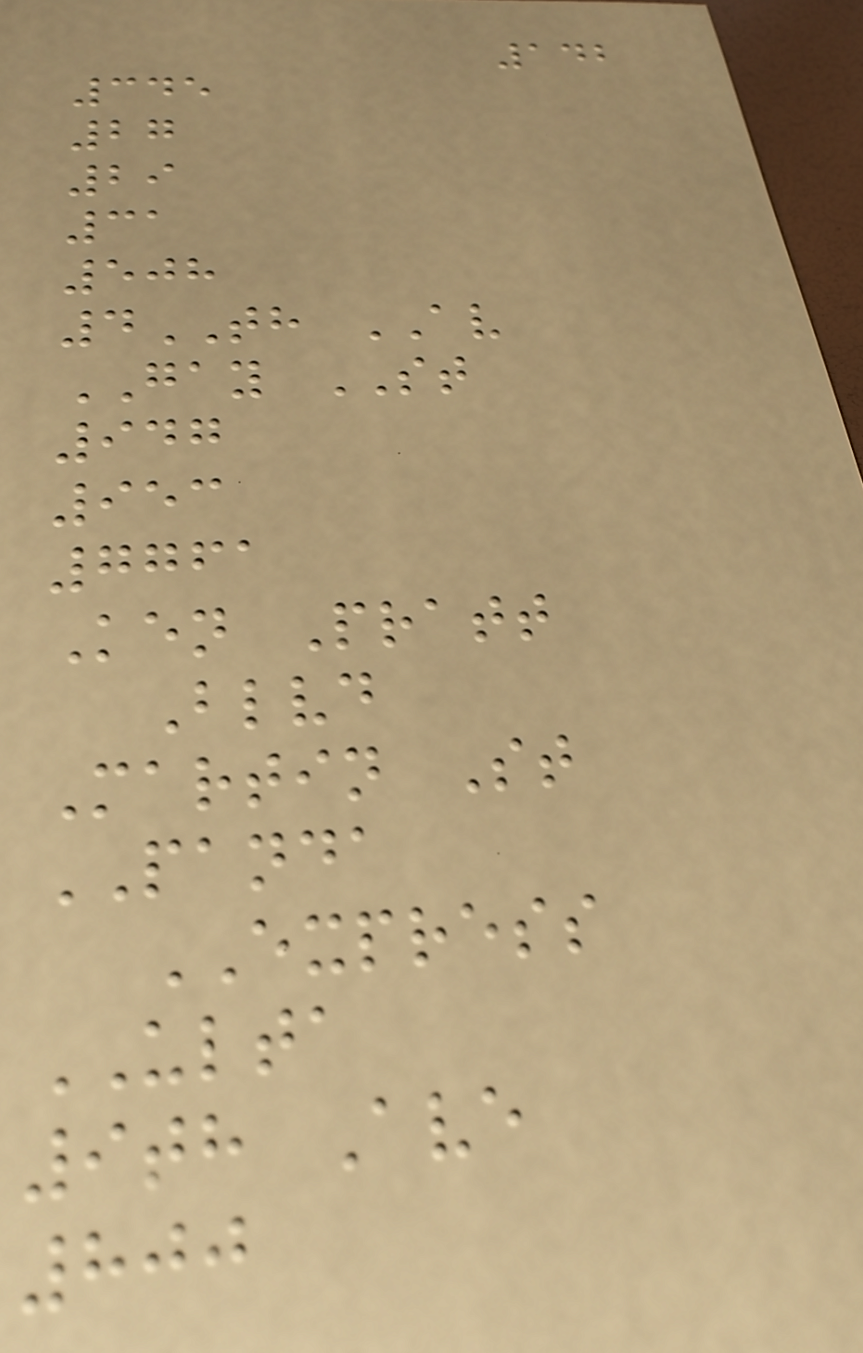142
345
27
29
31
508
4TH AV
GAY ST
947
953
7761
Ken Pratt
Blvd
Martin St
PANDA
EXPRESS
ULTA
9th Ave
800
